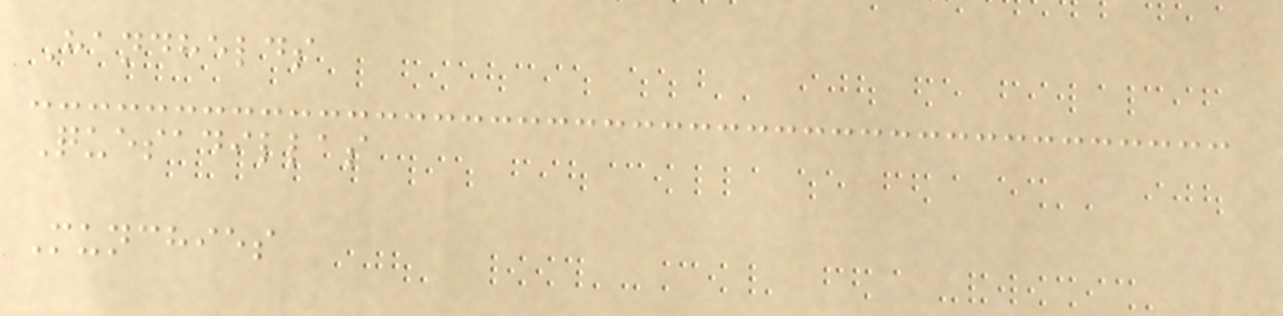Handhelds
Quesadillas
Munchies
